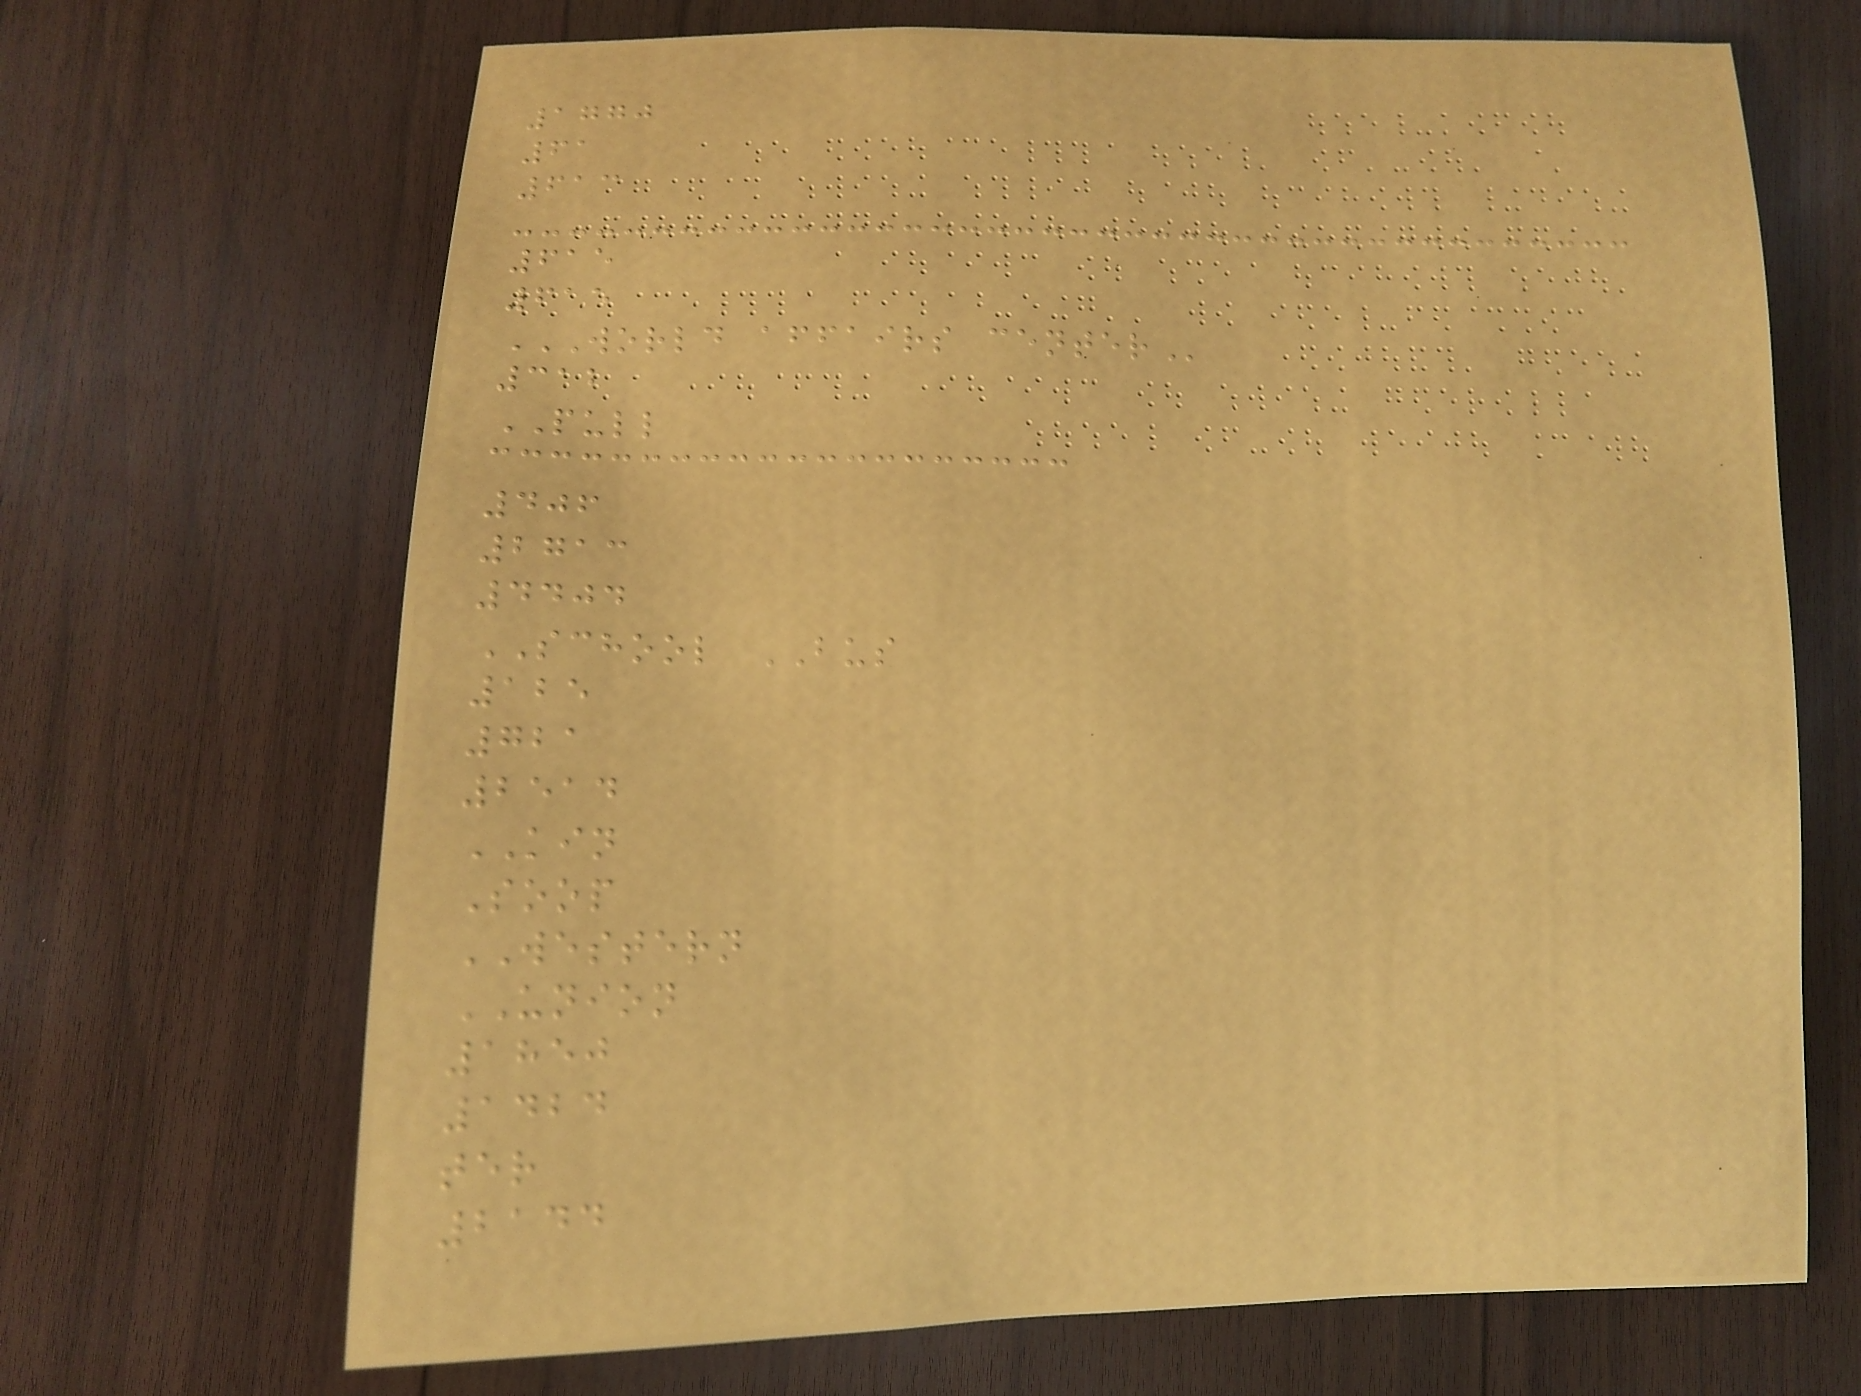1770
61
613
615
615
WORLD AFFAIRS CENTER
312
PULL
406
2713
4404
SCHOOL BUS
125
721
2514
KIN
Soop
WESTERN
UNION
1850
1424
ter
2144
